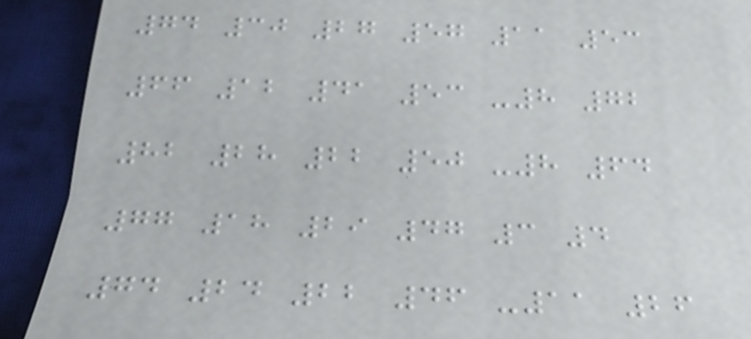74 30 27 57 11 53
66 12 41 53 -8 72
82 28 22 50 -8 64
77 18 29 47 3 4
74 24 22 46 -11 26
